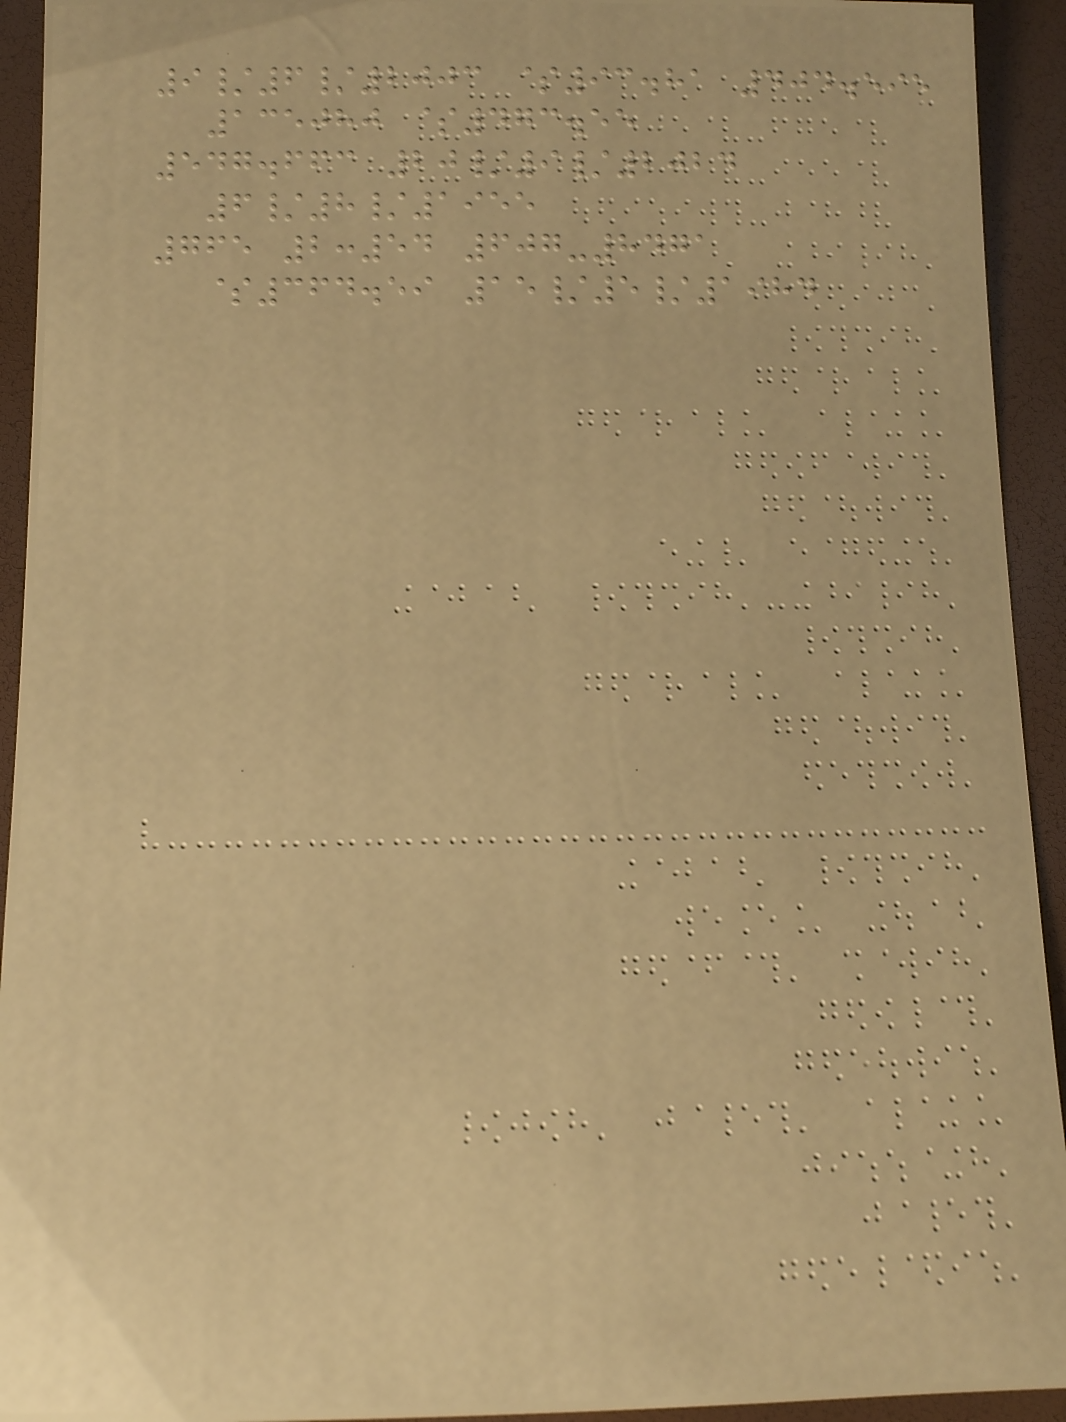9/6/2003 $93.81 404.595
135080 $473.55
547.663 20/9/2024
6/8/1955
765 2:54 607-8471
$364.59 15/5/1984
